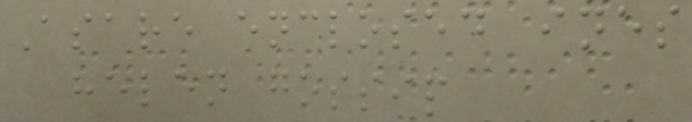Asare enclosed ines
helen gossip
